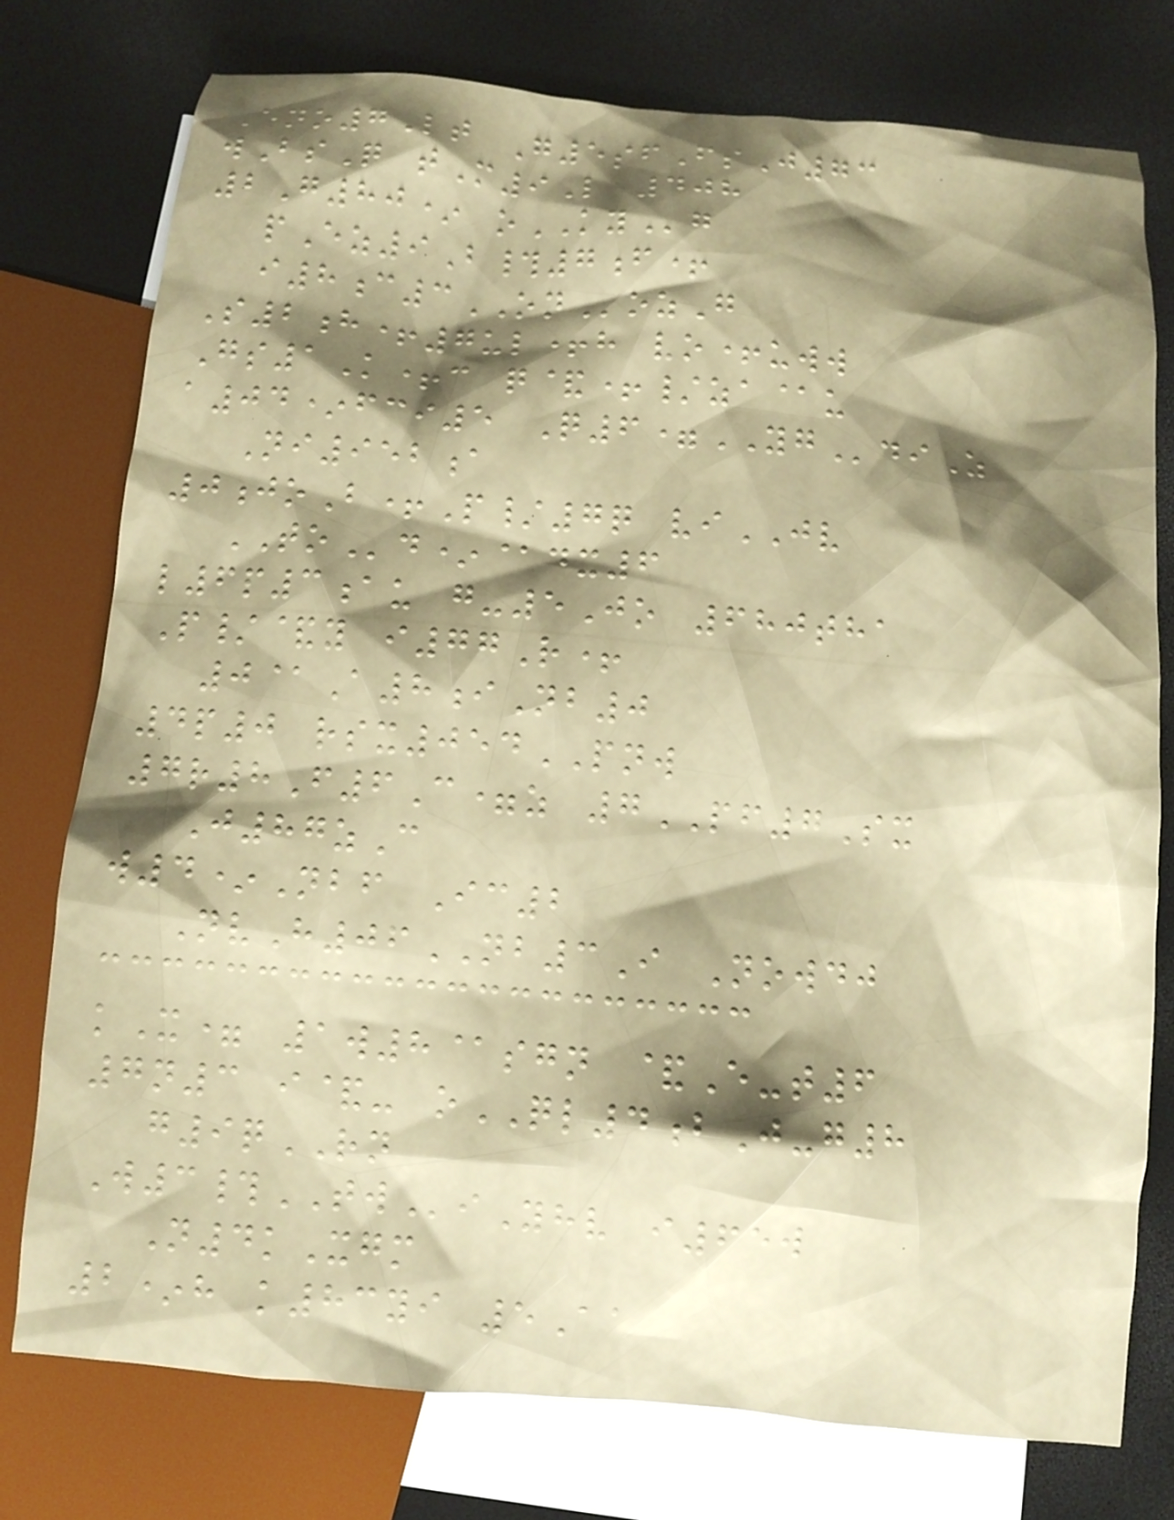Eno7Lt G5sfFsJ73
wBsQ tM9L 408
2G80* oKYg
pEz9B#7f+
i8c3ONozG
S2h+7ul+h vo+uww
Gs1K+c q&+/za@u
a04*fci5 Q6=YGdiZ
Ni952a
0joB+P/7q viJV
TOd*@dx6
l6p3au g-5Jo 680tha
P/&y i77R+
0@A8iNb0
4p0 rsx054PNW
7r8F6C=z 7PF7Sx
J87zC
w4*Nbf Ic2
NvH06NB3I Nowdj
kX= 1w8@sgn &E-t6
7n3 i&- oQL4bJ-g8
g9qRN
W3#TWiYhv i65w
N4kXgm
2*h k83yi 5Aa
